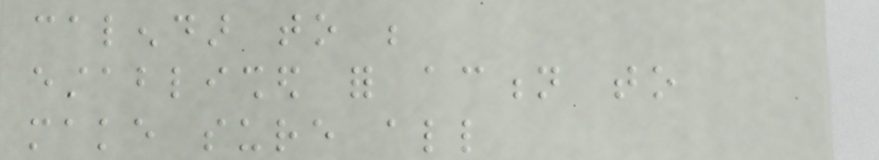calendar to be
established for action to
make sure all
